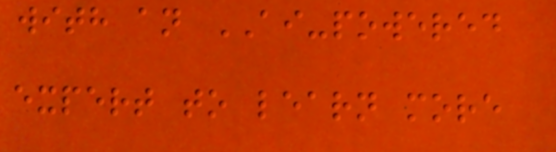with an AI-powered
expert to learn more
